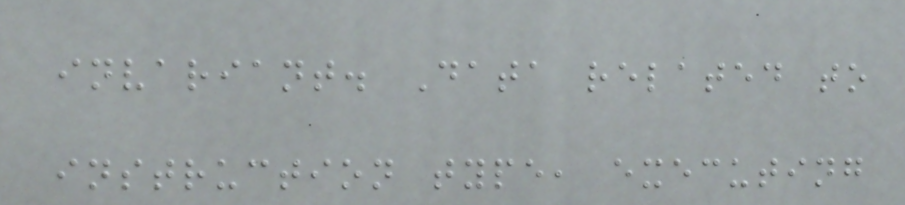invariant. Data related to
instruction type, executing
